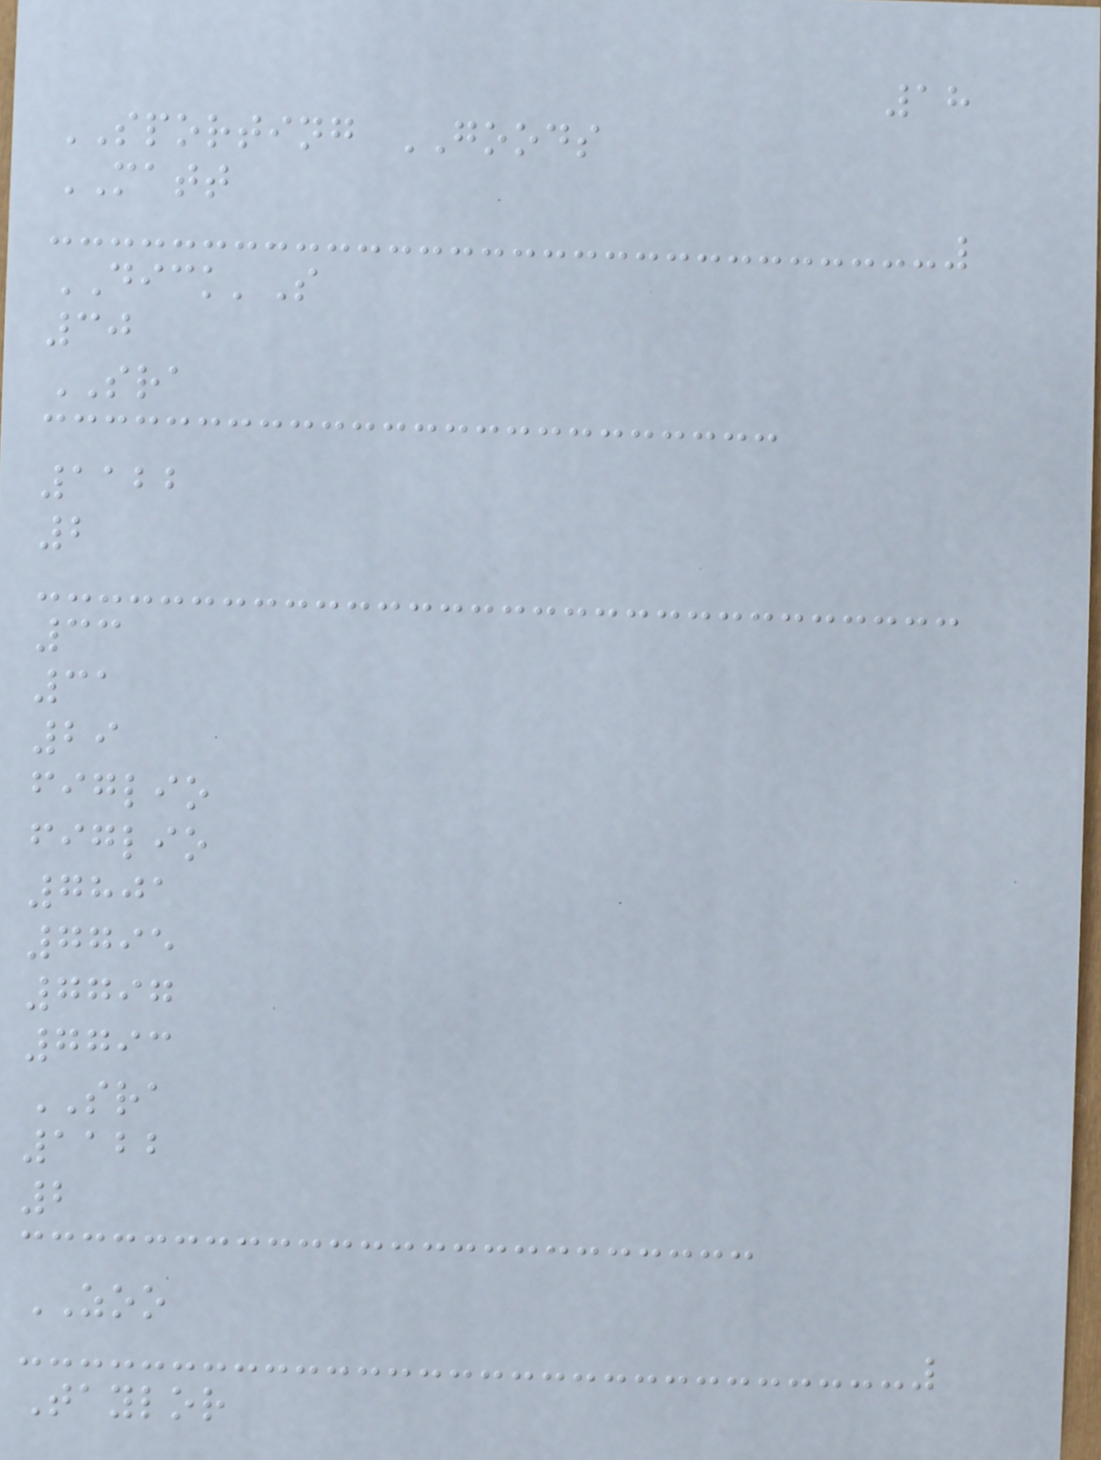18
SPORTING GOODS
MATT
DICK'S
30
SRA
1122
2
33
31
29
figlio
figlio
7801
7795
7797
7793
SRA
1122
2
ZOO
Taylor
